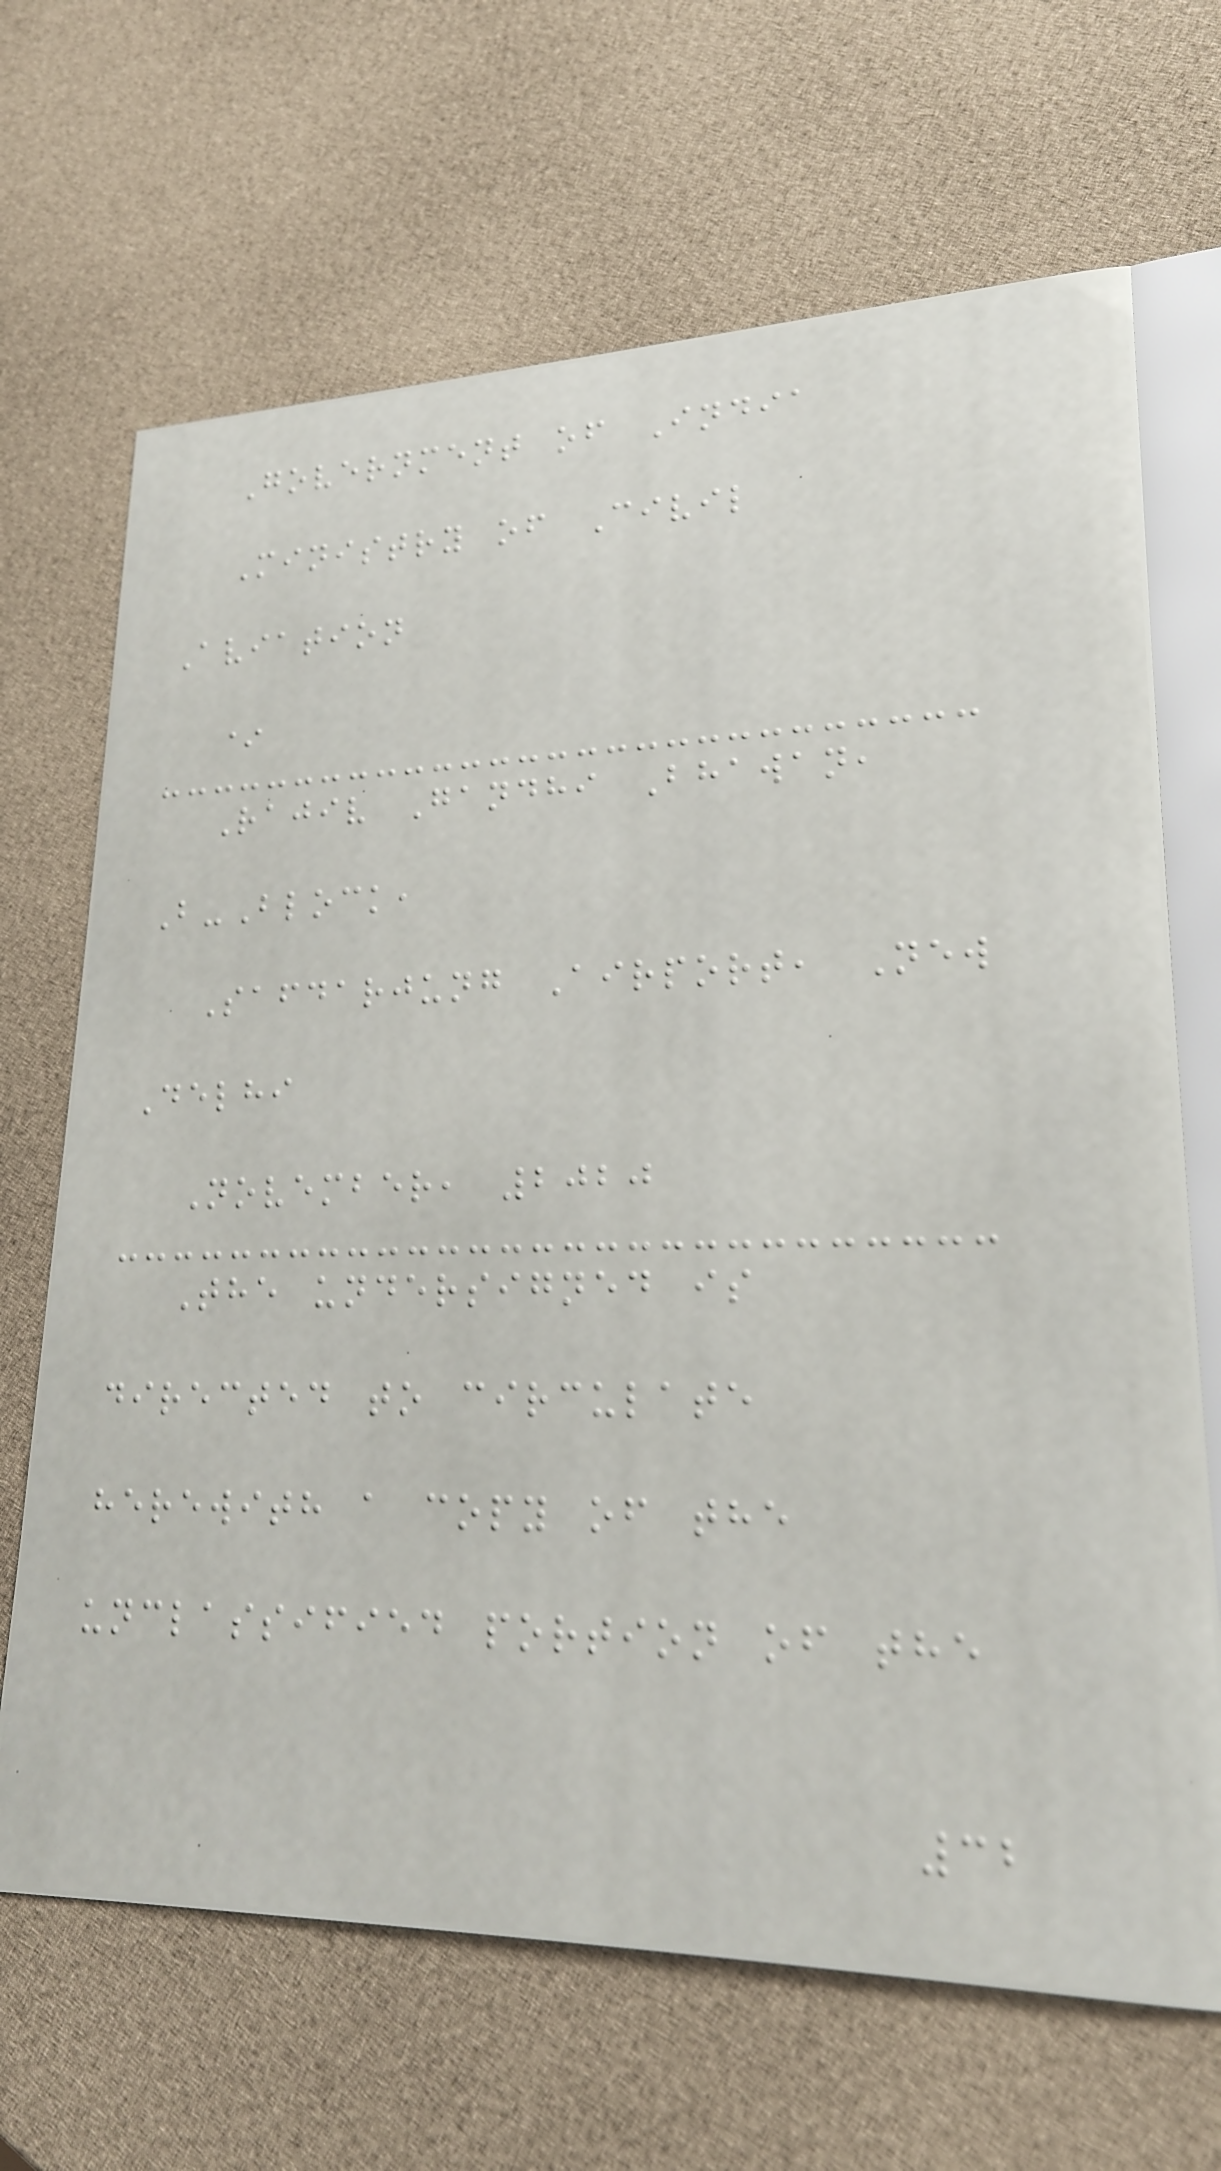Government of India
Ministry of Civil
Aviation
*
Rajiv Gandhi Bhawan,
B-Block,
Safdarjung Airport, New
Delhi
November, 2020
The undersigned is
directed to circulate
herewith a copy of the
unclassified portion of the
32
